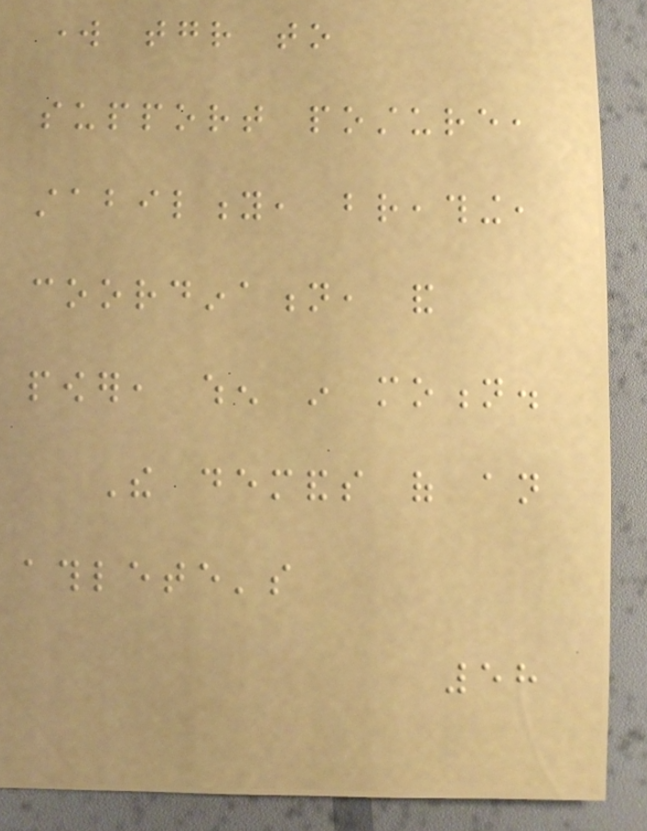work together to
support posture,
stability, breathing,
coordination, and
power, when in motion.
The demands of an
athlete's
58
